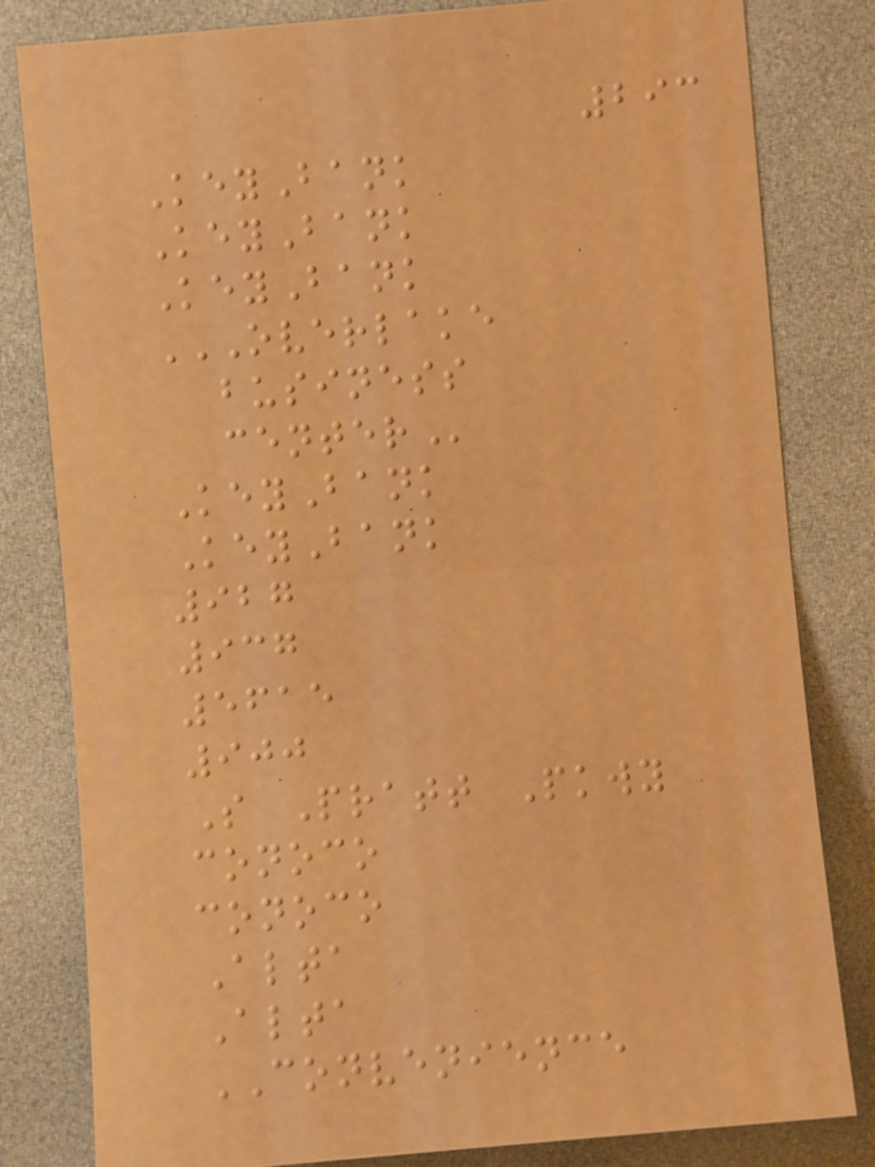293
KeyBank
KeyBank
KeyBank
OVERLAKE
BUSINESS
CENTER
KeyBank
KeyBank
927
937
5615
900
S Pratt Pkwy
conoco
conoco
Alta
Alta
CONVENIENCE
